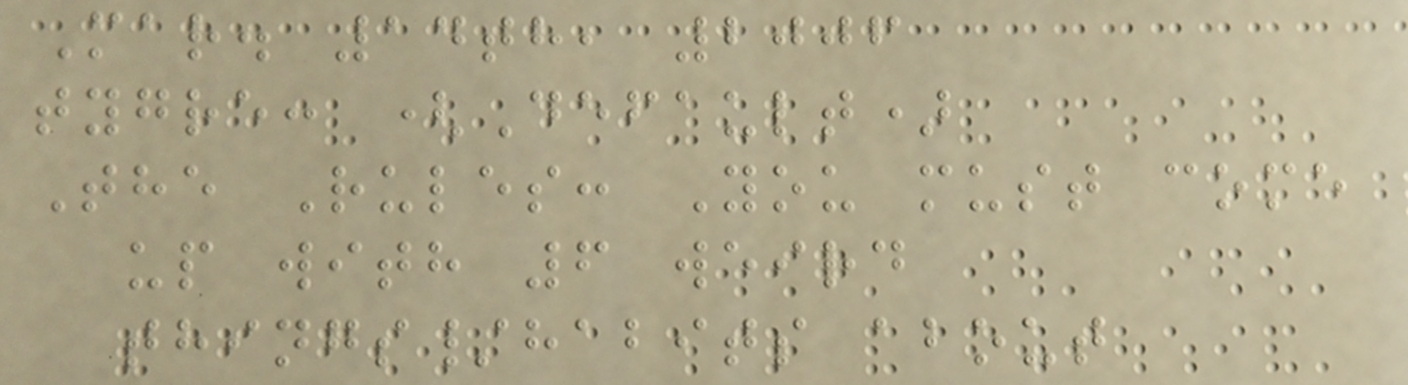Mar. 14th, 2006
tygre: (Default)
The Rules: You must come
up with 6 weird
things/habits about
